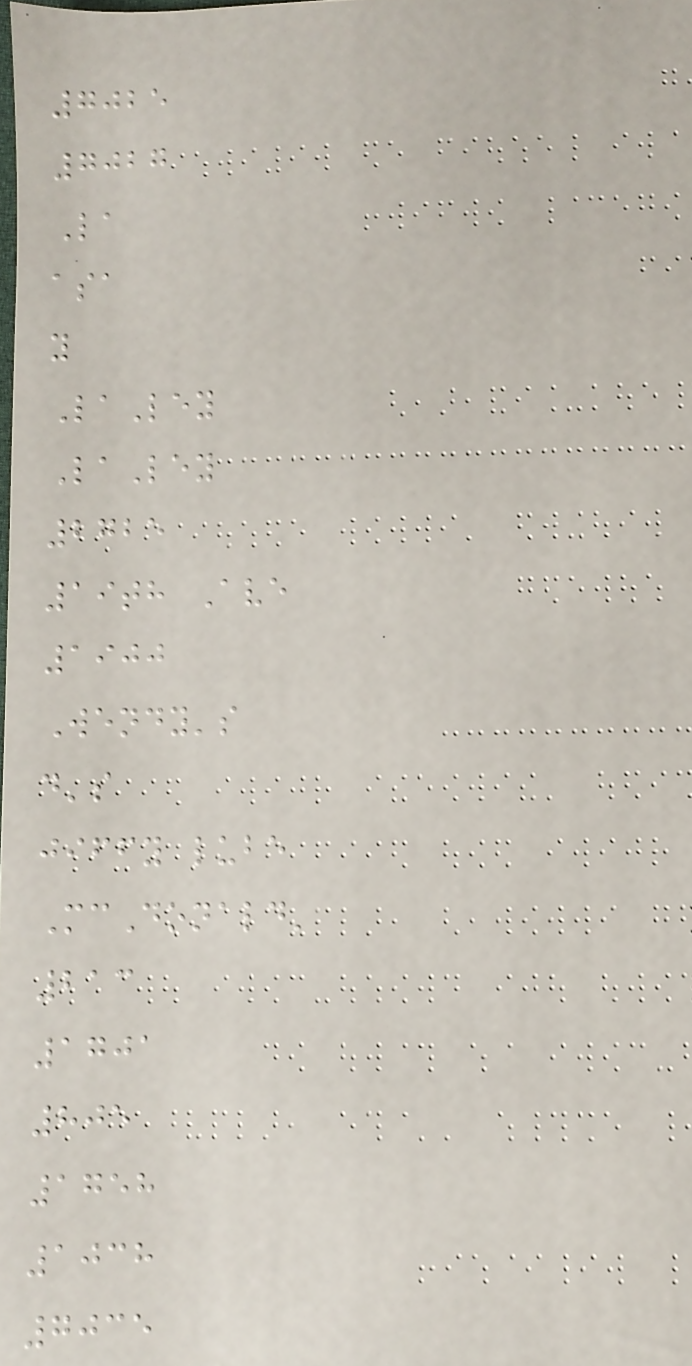7025
7027
La
asa
y
LaLey
LaLey
2725
19th Ave
1900
Wendy's
d's
jiffy lube
McDonald'
213
1701
805
1758
1038
7035
